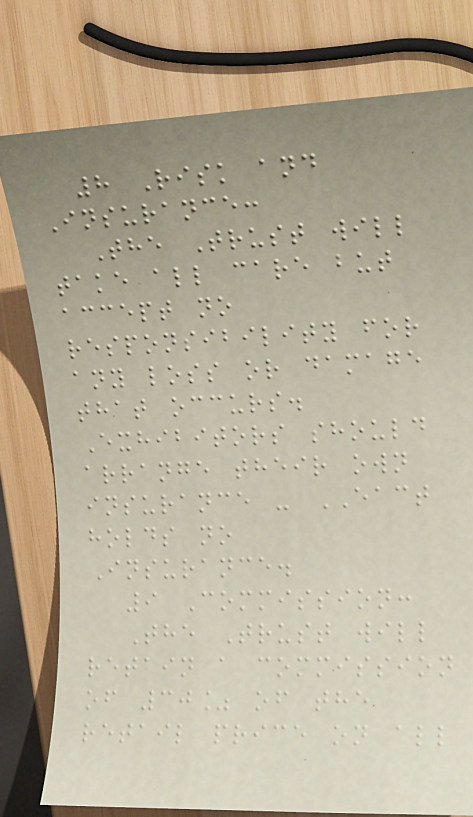8 Risk and
Insurance:
The Trust will
take all care but
accept no
responsibility for
any loss or damage
that occurs.
Exhibitors should
arrange their own
insurance - EACT
holds no
Insurance.
9 Commission:
The Trust will
retain a commission
of 30% of the
retail price on all
